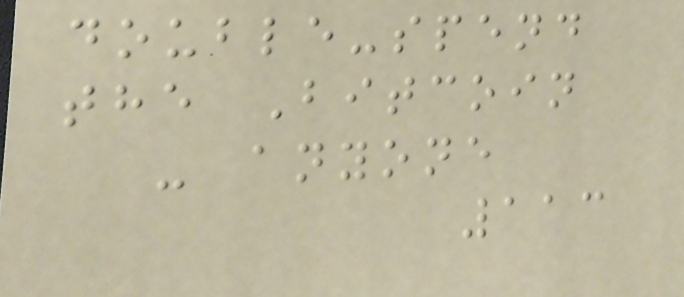double-spend
the Bitcoin
- anyone
113
